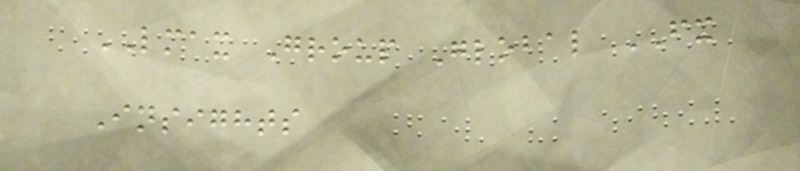LMAX Group Global FX
Insights
